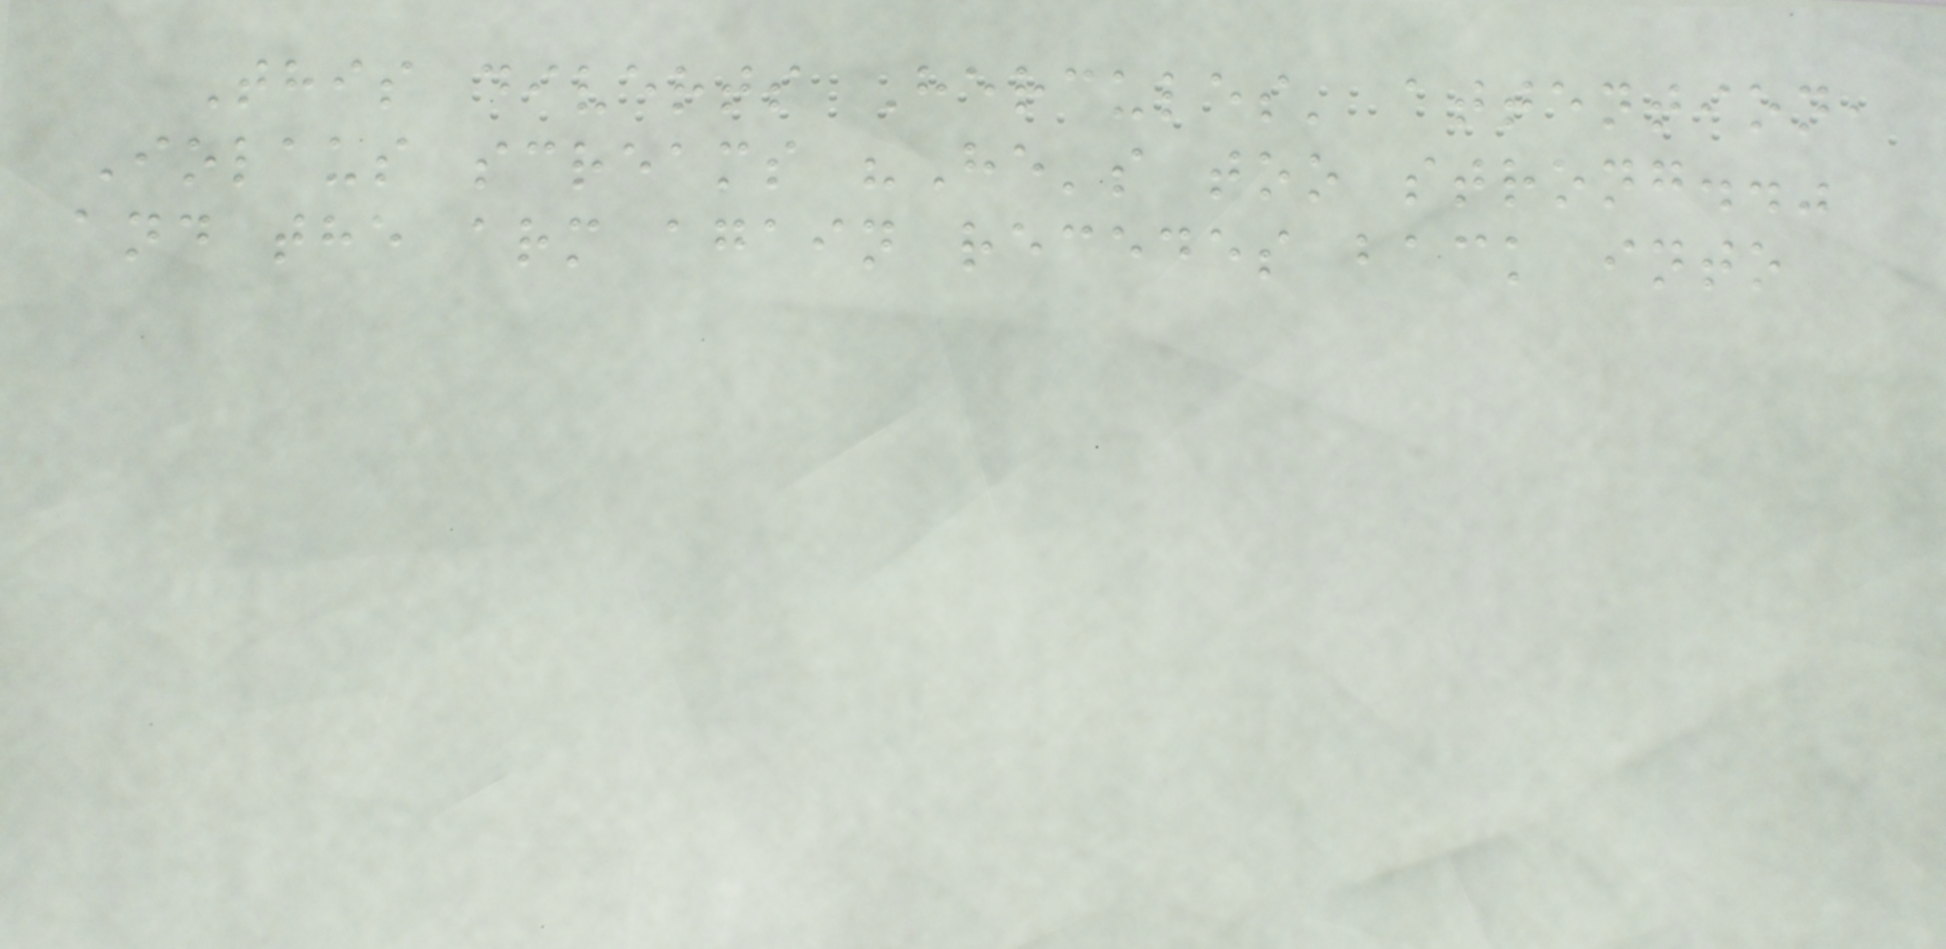This diverts Hercules' attention,
Iolaus screams "He's too strong.."
and the arm again recedes back into
